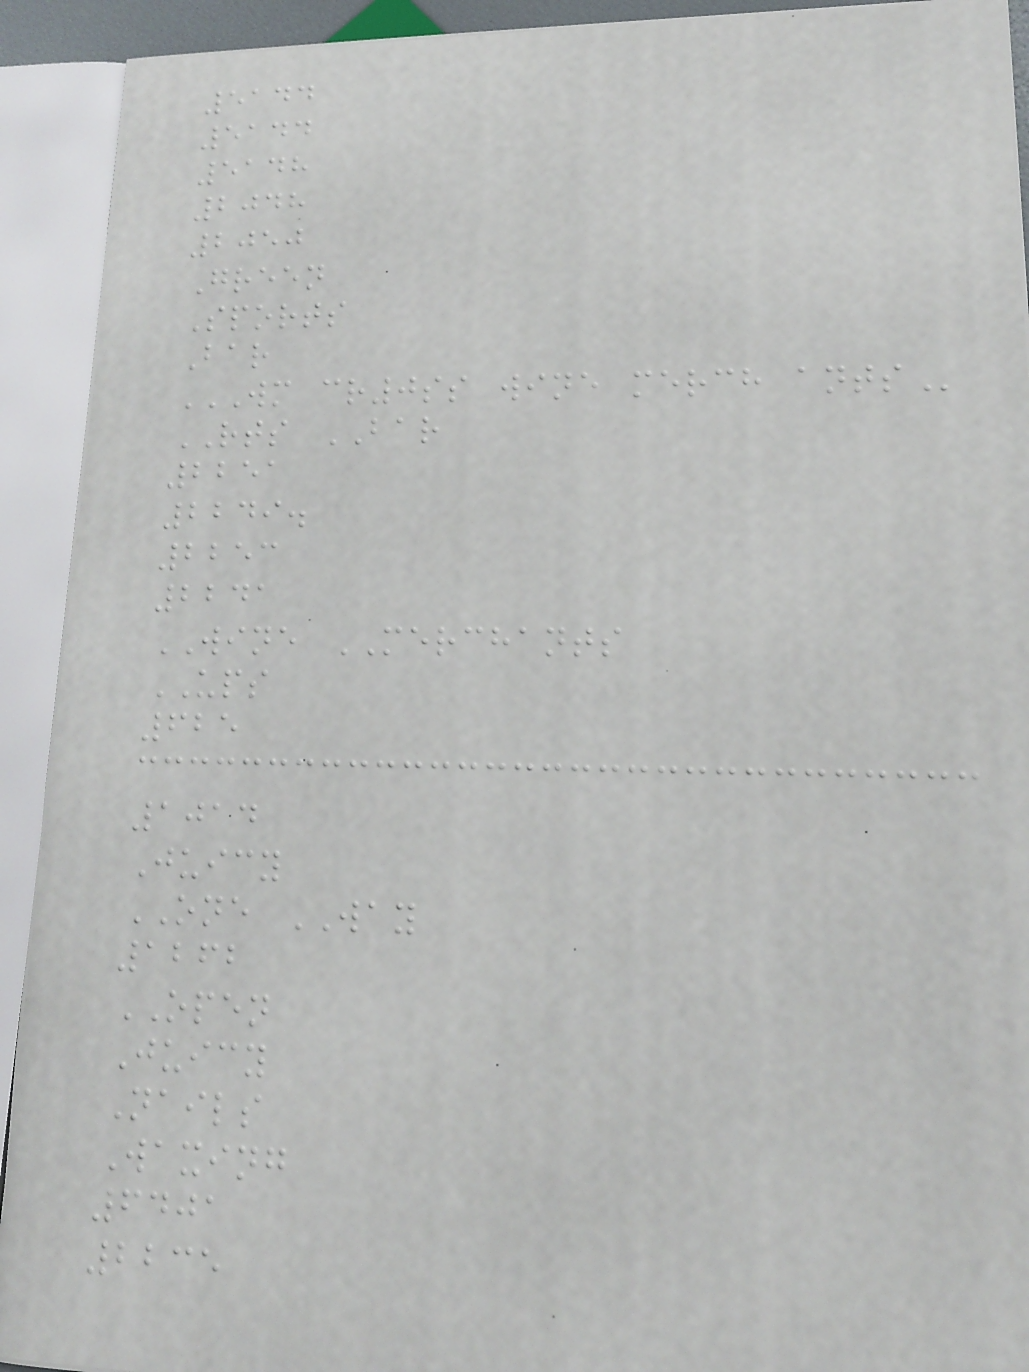5144
5144
5148
2048
2050
Green
Sports
Bar
WM CR0SS WINE MERCH ANTS
RTS BAR
2251
2249.
2253
2241
WINE MERCHANTS
UPS
625
1014
Juicy
ONE WAY
1262
OPEN
Juicy
Nails
Waxing
6401
2235
